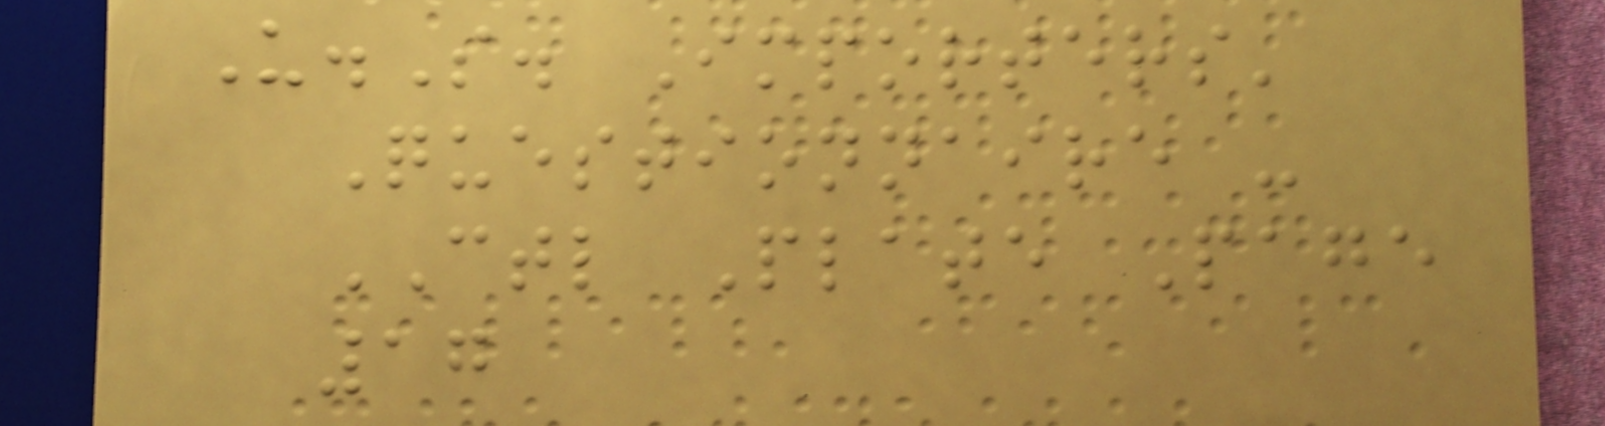U.S. Importers'
Questionnaire -
CTL Plate Page
17
